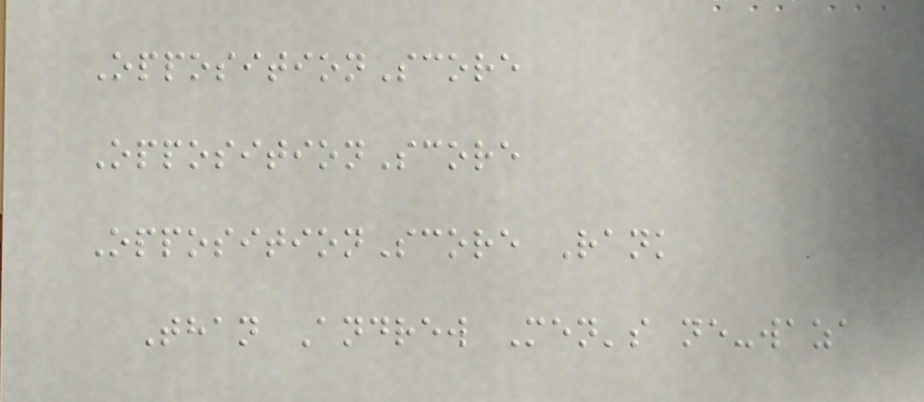OppositionScore
OppositionScore
OppositionScore Rank
Than Andrew Men's ne-waza
